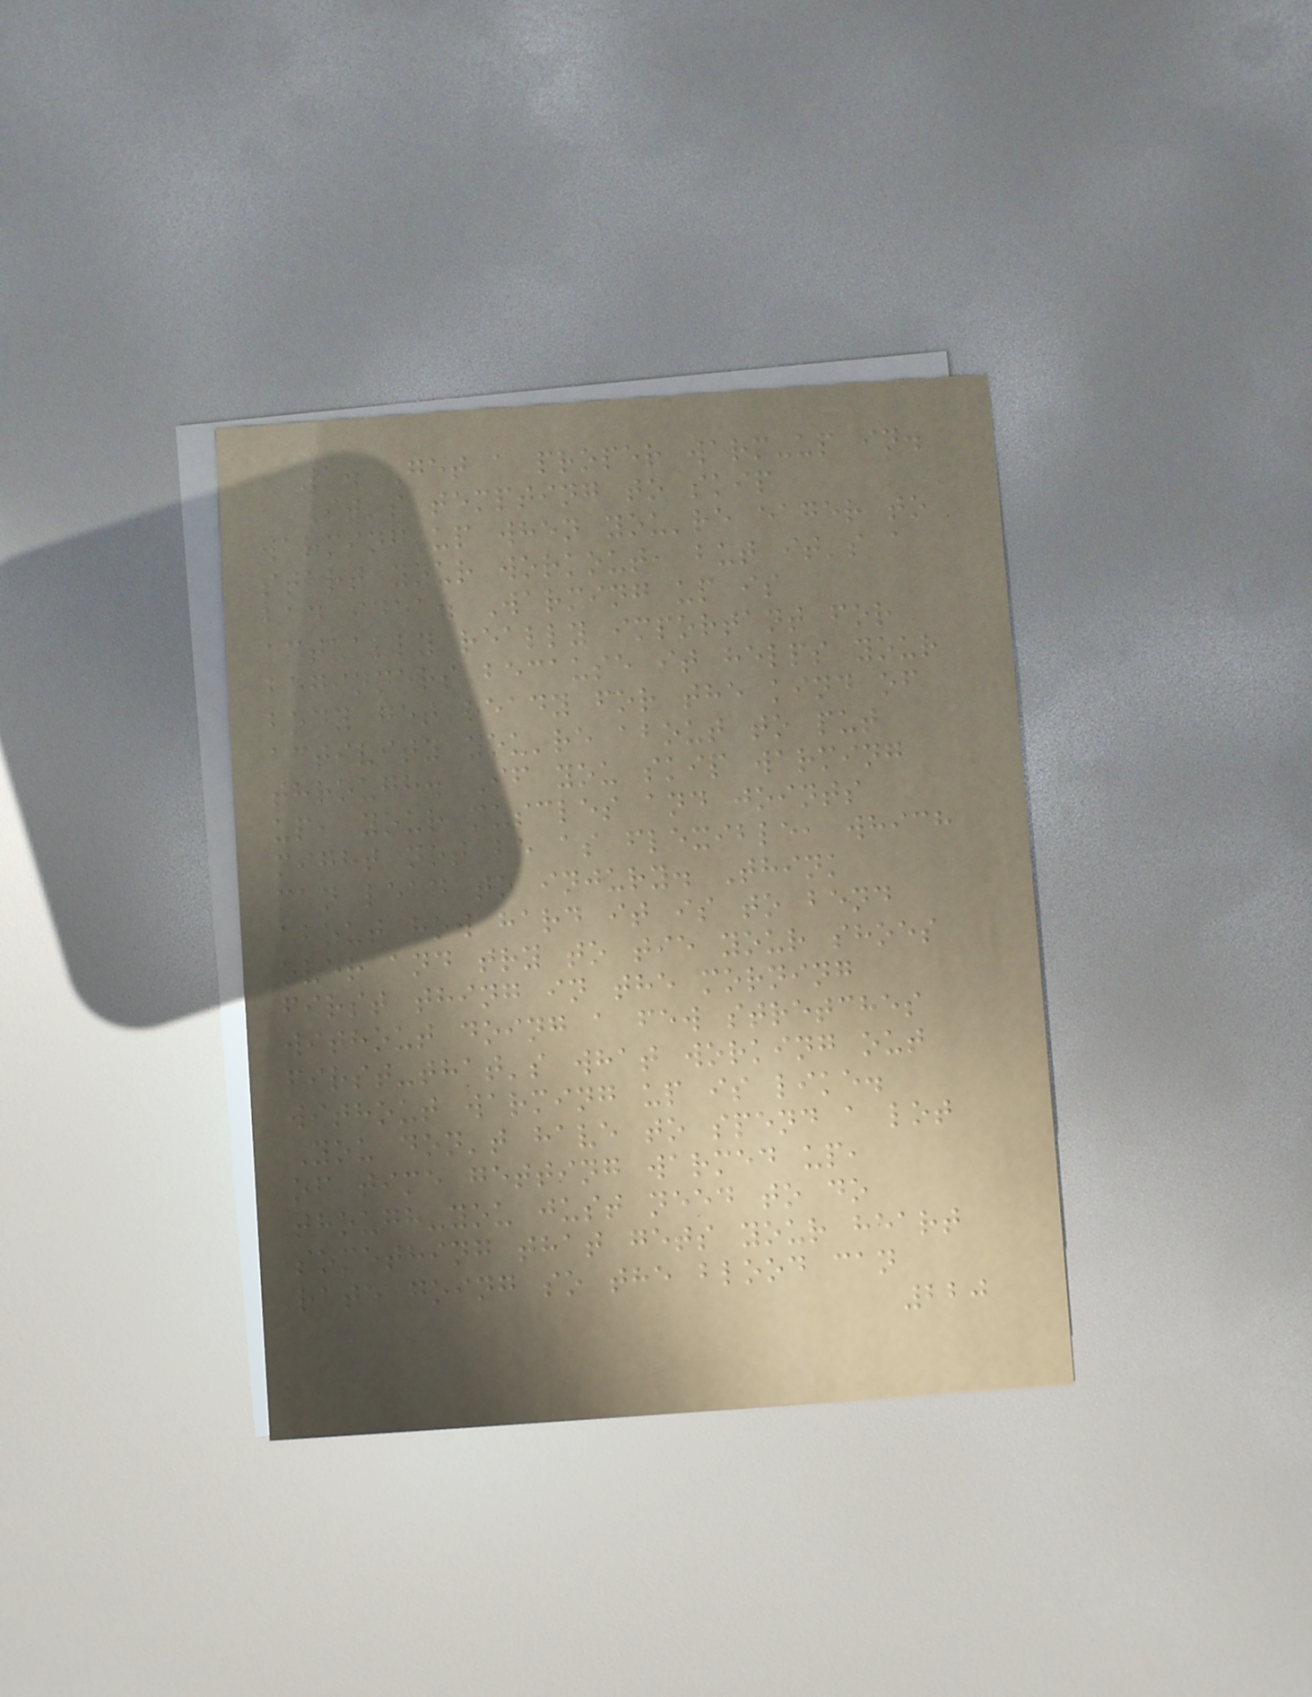1. Get a proper warm-up in.
It's tempting to skip
warming up when you're eager to
start your workout, but it's a
bad idea. Warming up is
actually really important for
beginners because it helps your
body get ready for the kind of
activity you're about to put
through. If you skip warming
up, your muscles and joints
might not be as flexible, which
can lead to injury. Think
about how hard it is to bend
over and try to tie your shoes
first thing in the morning
without doing a few stretches
first-that's what working out
without warming up is like.
You don't have to spend a lot
of time getting warmed up,
though-you just need to do
something that gets your heart
rate going so the blood can
220
